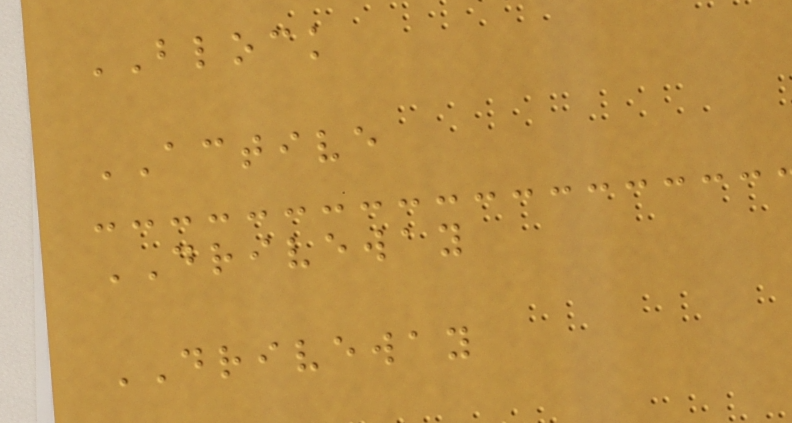BLOCK
ACTIVE
DRIVEWAY
DRIVEWAY
